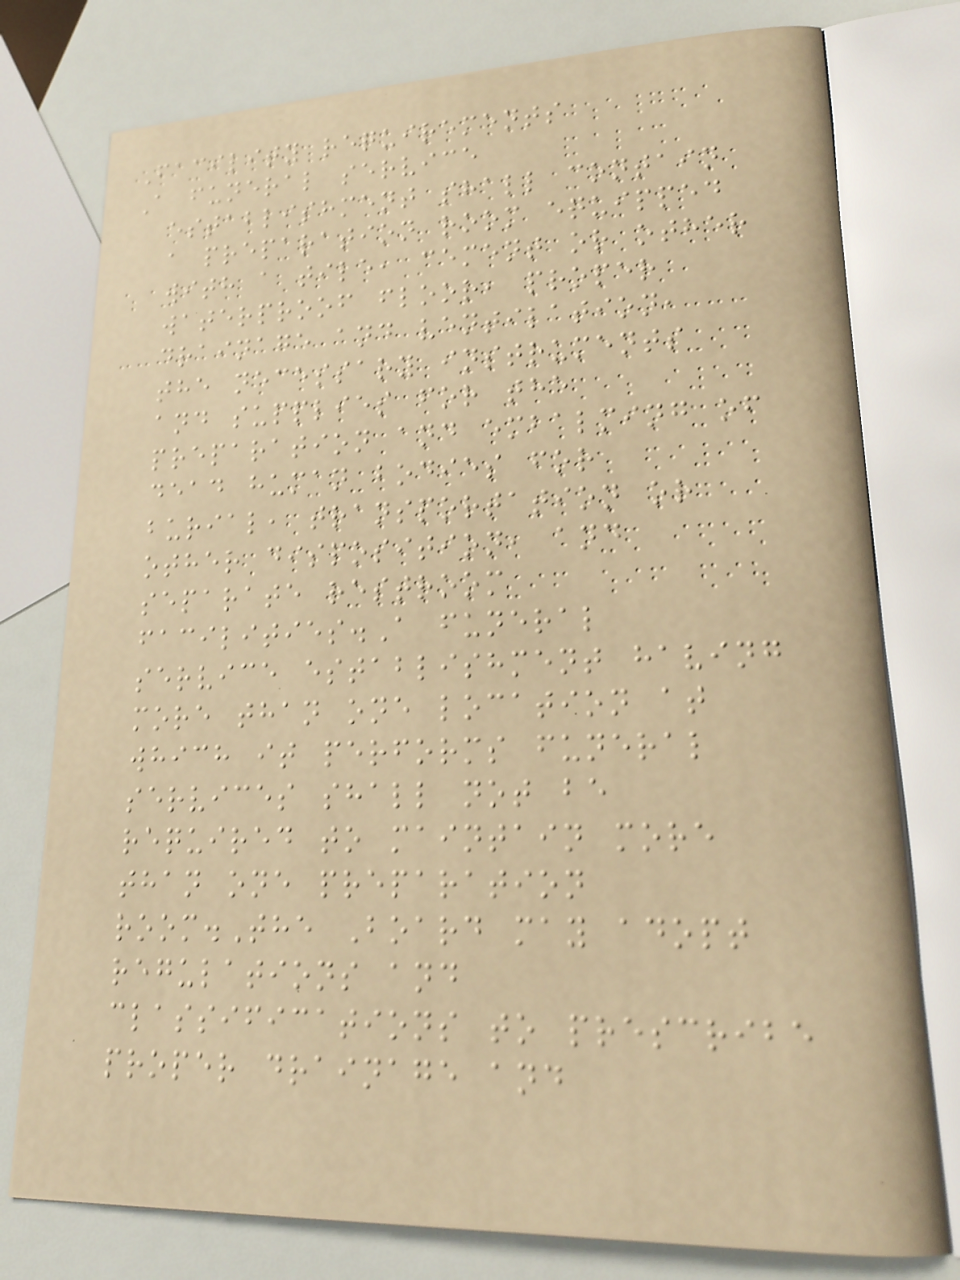Facility requirements
A funeral service
establishment shall contain
a preparation room equipped
with a tile, cement or other
waterproof floor, proper
drainage and ventilation,
the necessary instruments
and supplies for the
preparation and embalming of
dead human bodies for
burial, transportation or
other disposition, and
separate restroom
facilities.A funeral
service establishment having
more than one location at
which it performs funeral
services shall not be
required to maintain more
than one preparation
room.The Board may adopt
regulations and
classifications to prescribe
proper drainage and
